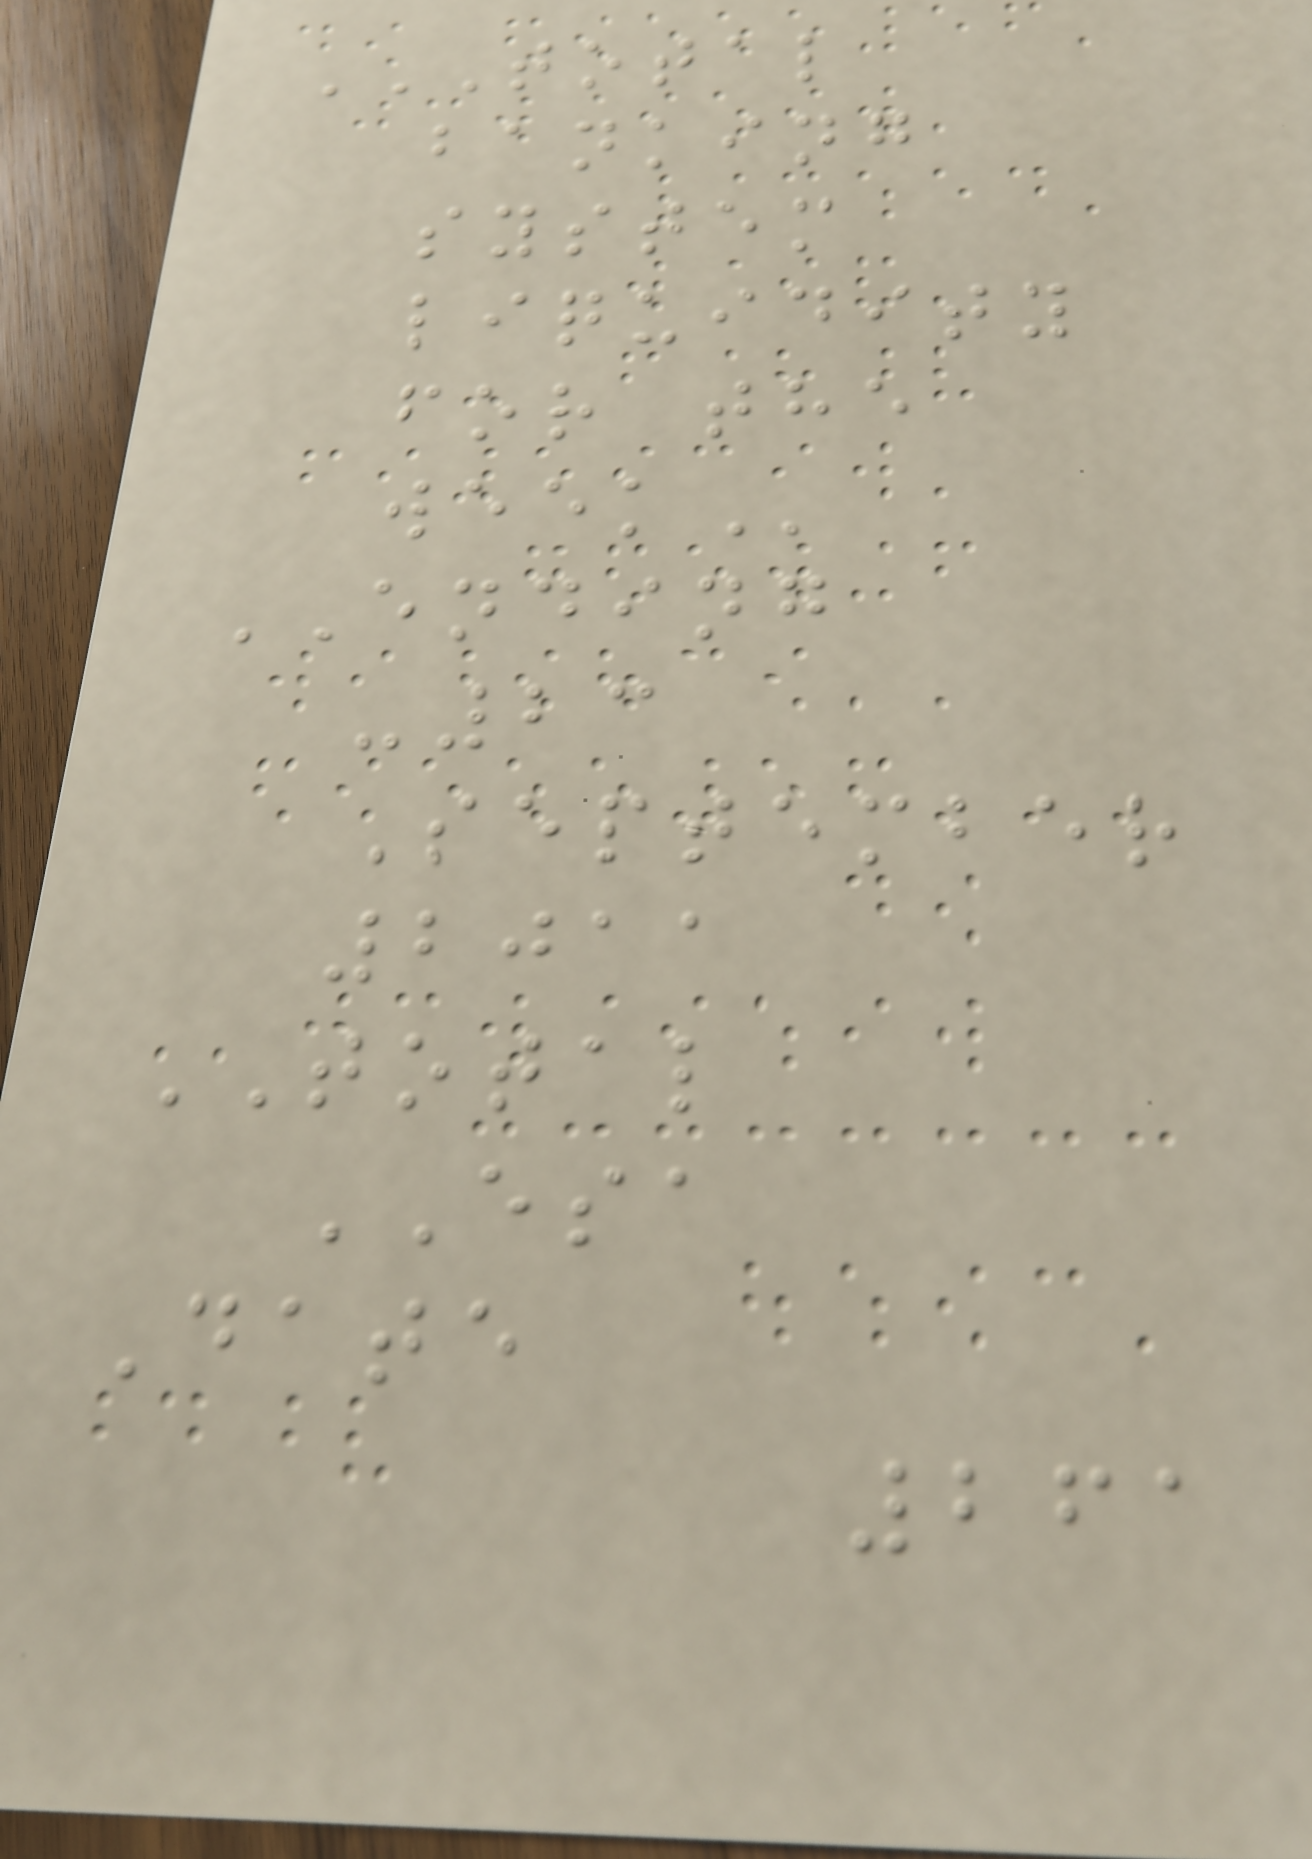TOTAL
BANKING
SYSTEM
LIQUIDITY
FOR THE
WEEK
ENDING
-23
September
2011
TOTAL
ESA
Date
261
